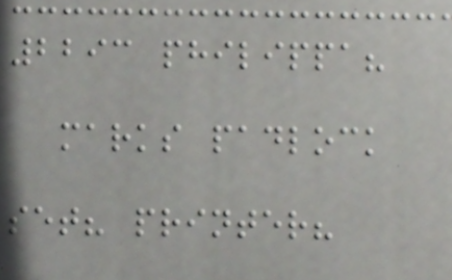2293 philippa?
marks padlock
set? printer?
